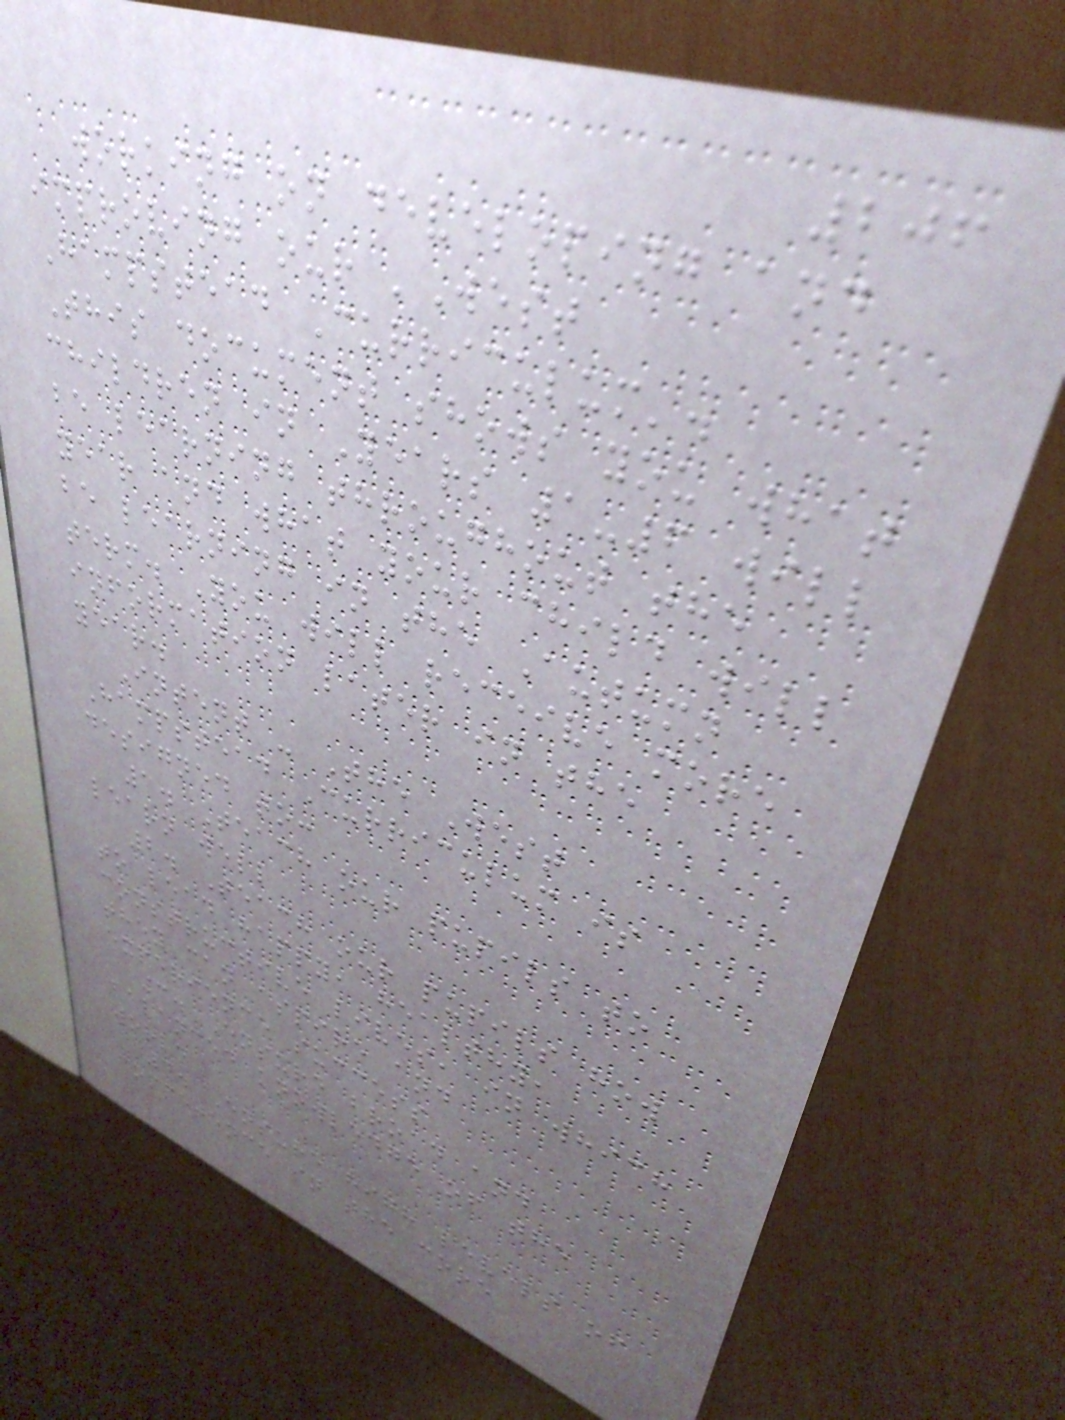206
working on developing and
improving our 'West
Hampstead Curriculum'.
This document shows you what
children in Years 1-6 will
be learning throughout the
year and what your child will
be learning in the Autumn
term. You will receive more
information later in the
year.
Intent - The West
Hampstead Curriculum is
designed to:
1. Teach our pupils to
learn well
2. Teach our pupils how
to lead happy, healthy,
constructive lives, in which
they can aspire and
experience success
3. Ensure broad and
balanced knowledge of the
world
4. Ensure high levels of
competence in the core
